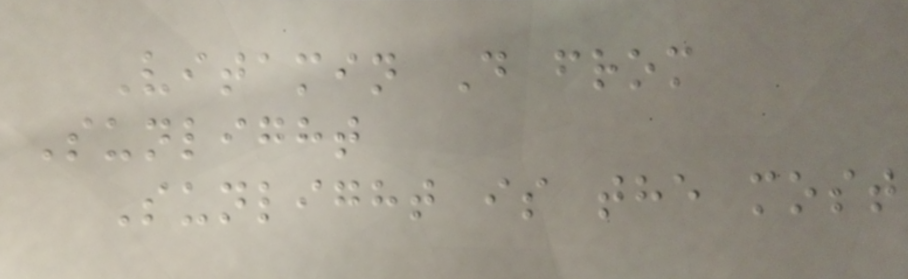Vitamin D from
Sunlight
Sunlight is the most
